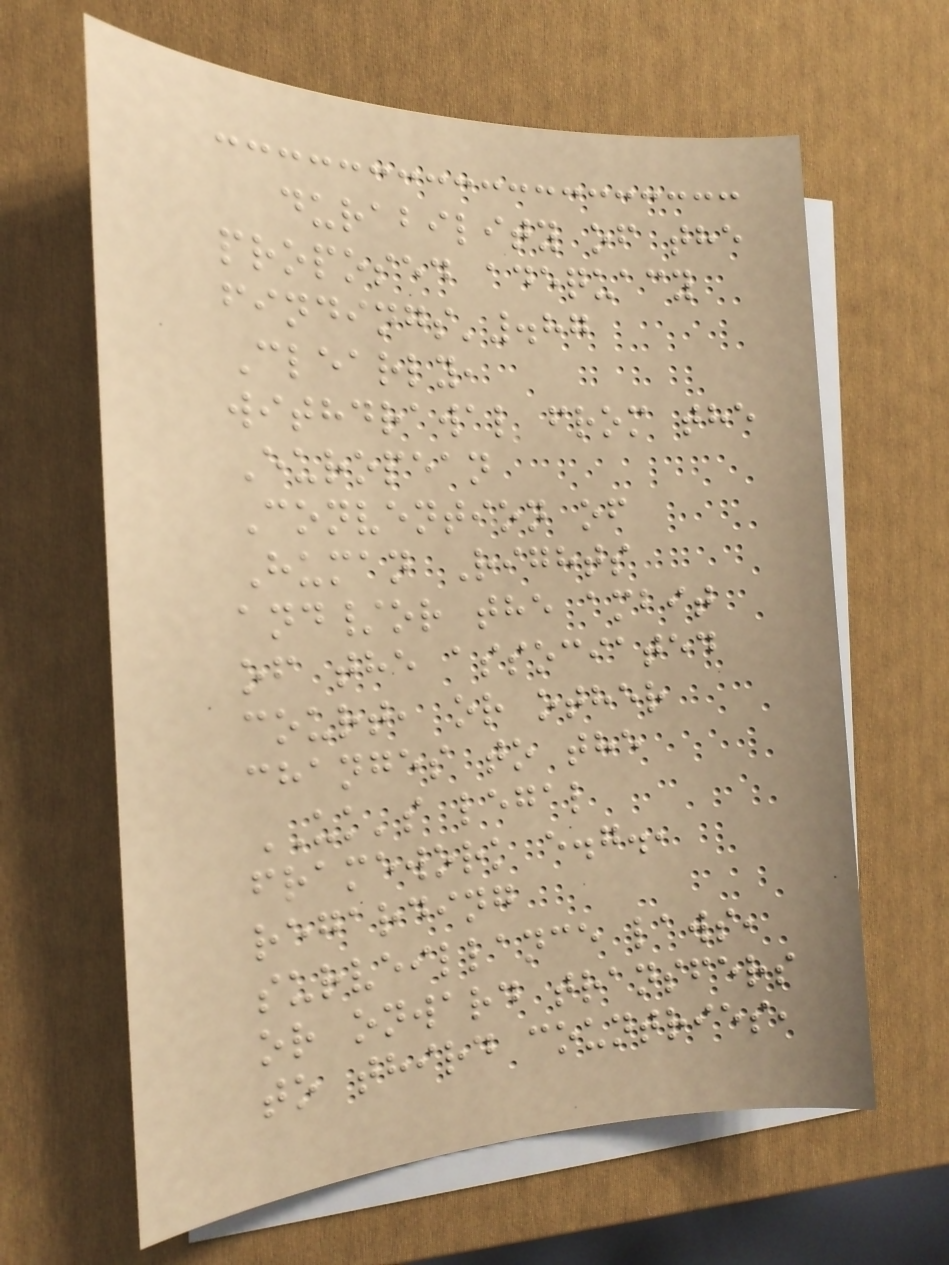durability of the
proposed adequacy
findings'.87
Clearly,
withdrawal from the
European
Convention of
Human Rights
and/or the ambit
of the associated
court, or other
changes to the
UK's legal
framework e.g.,
regarding
surveillance laws,
or onward transfers
to third countries,
